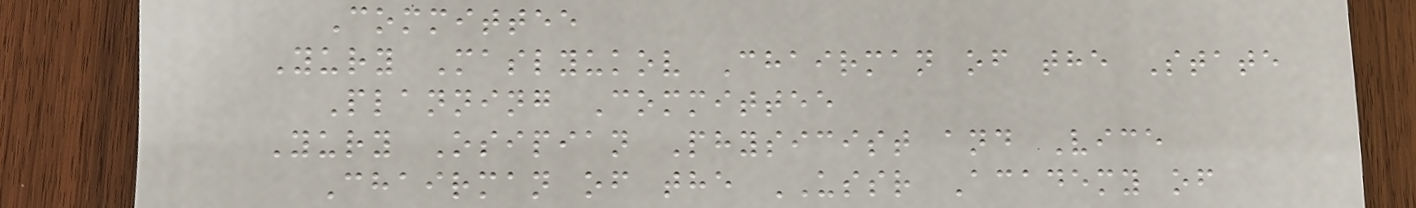Committee
Yury Maslyukov Chairman of the State
Planning Committee
Yury Osipian Physicist and Vice
Chairman of the USSR Academy of
